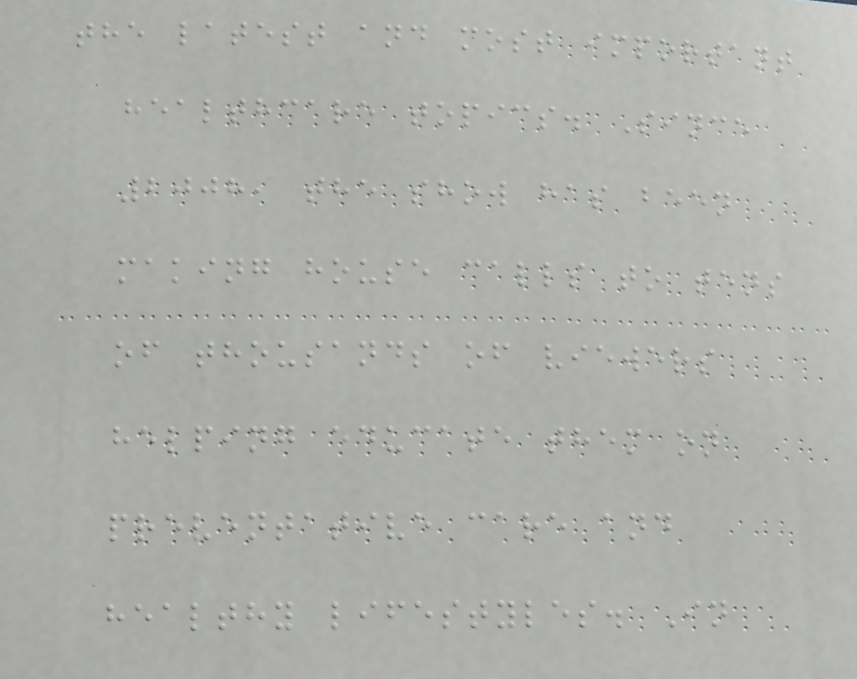the latest and most important
healthcare topics. Since
2008, the show has been
making house calls to tens
of thousands of viewers
helping educate them on
preventative care and
healthy lifestyles. In
